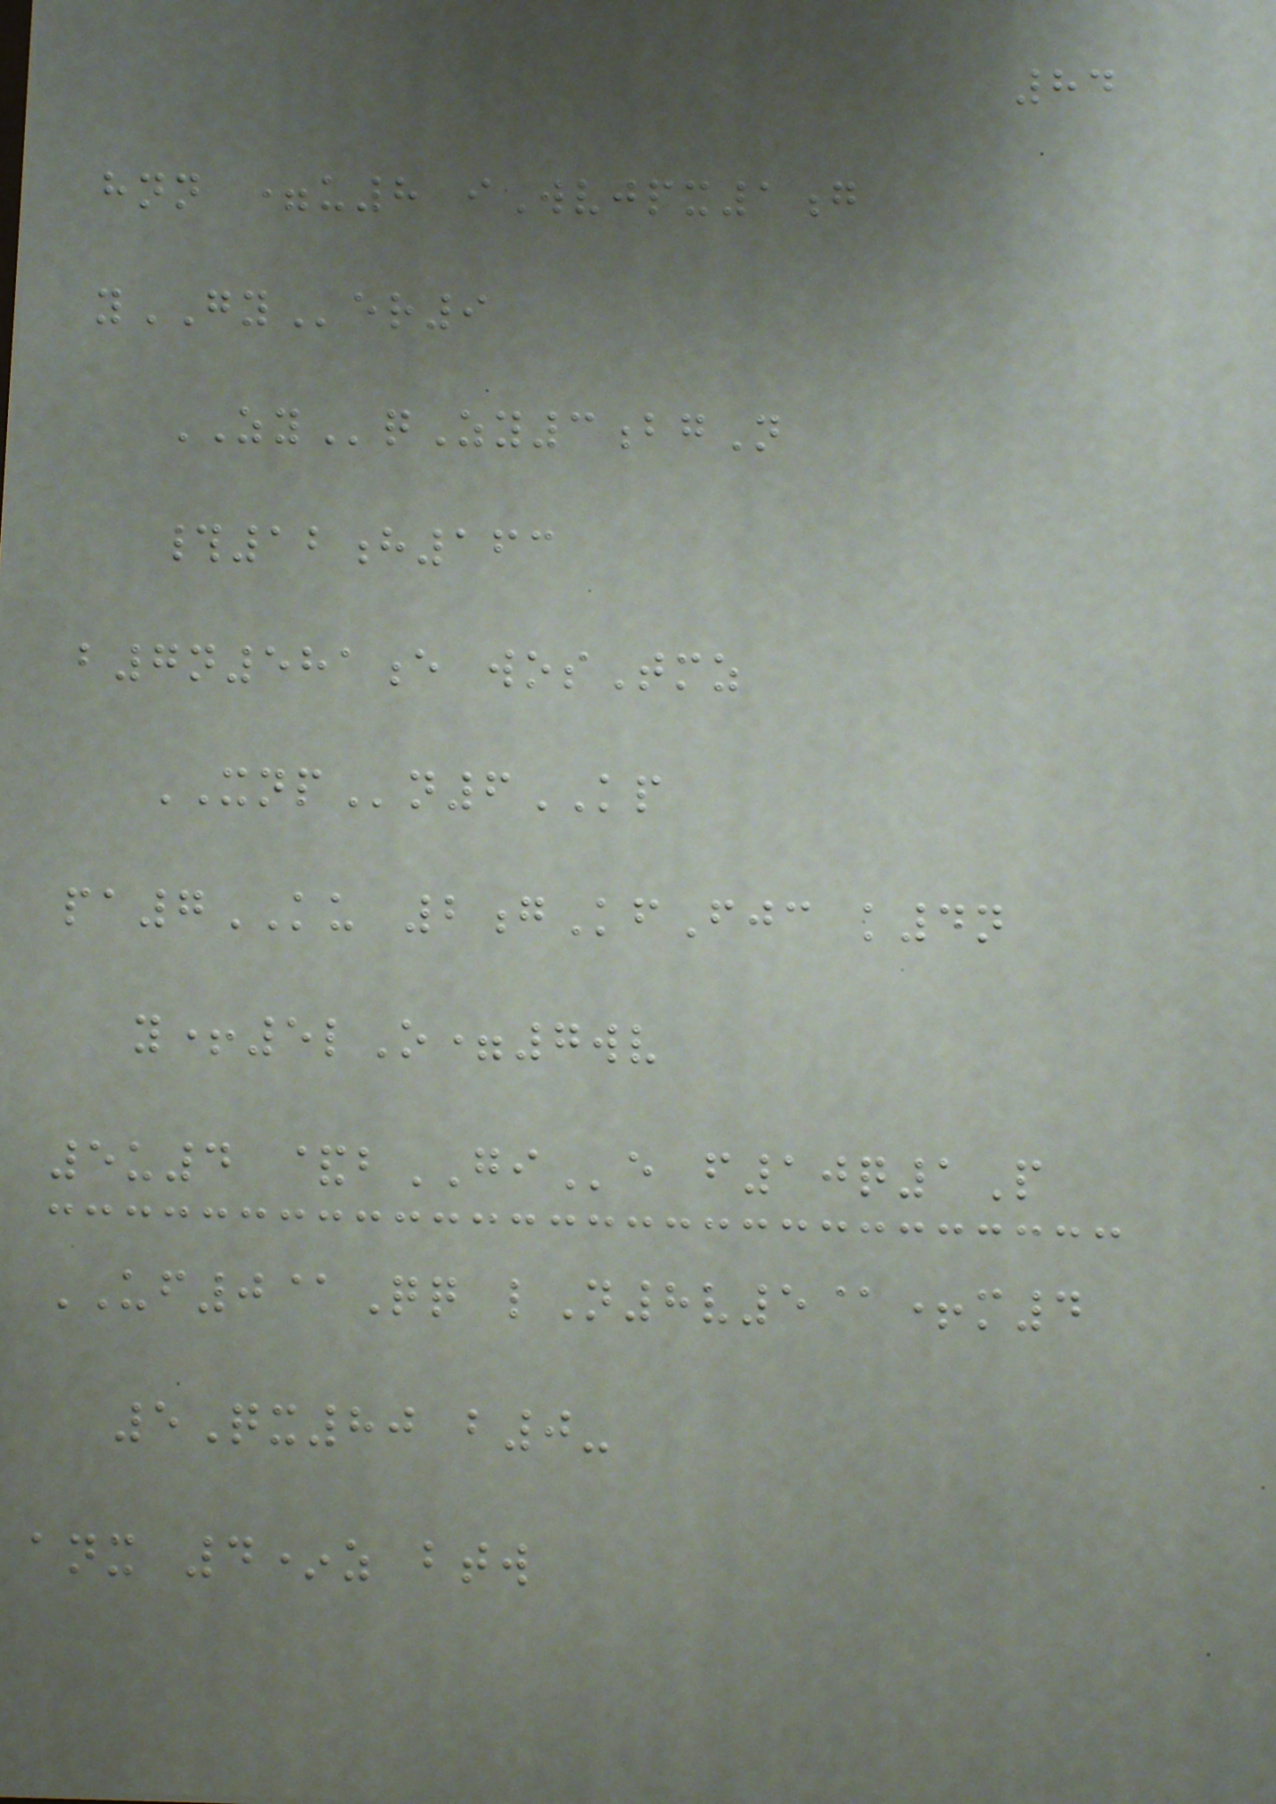84
hnn =u8 iWvjpx1g
yGYer9
ZYqZy3bgN
#12h163
b7n581e wosTmz
XNPn6KP
pa7KU 2gKfFjc k4n
y+5lO=7wv
5u4 &bGIe f10q1P
UF0@Qq lN8v5@+m4
5Qx80 b0-
anx 4*z btw
